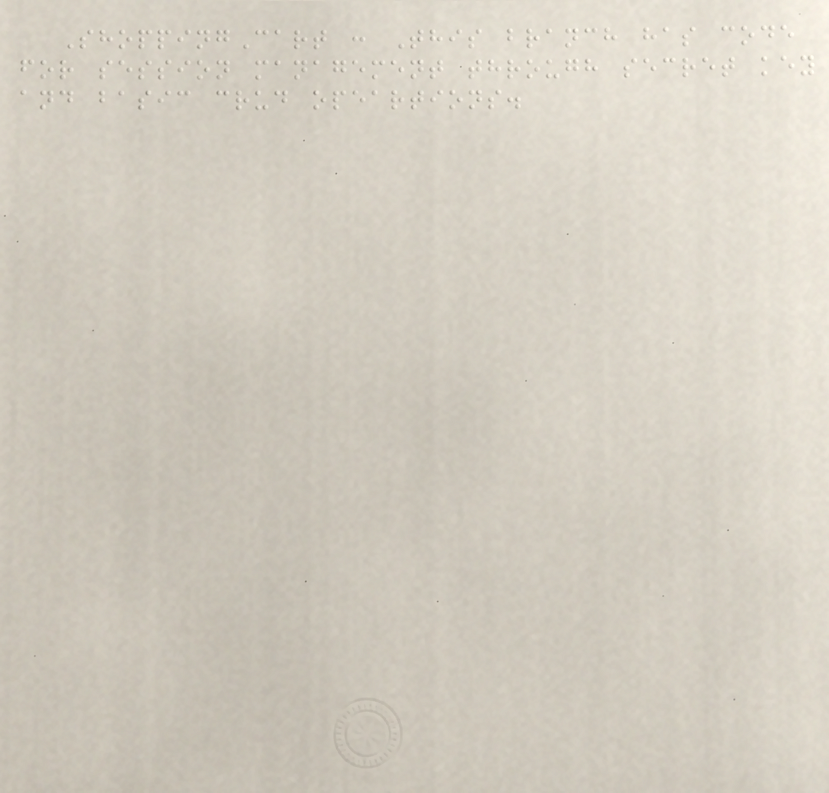ShoppingCart : This branch has code
for session management through secret key
and basic crud opeartions.
